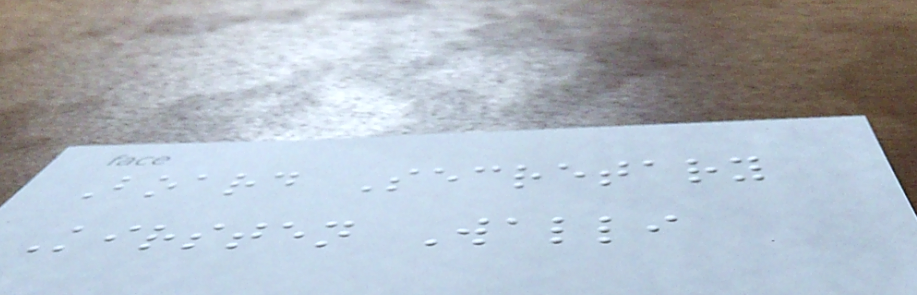Board Secretary
Kirsten Walli
